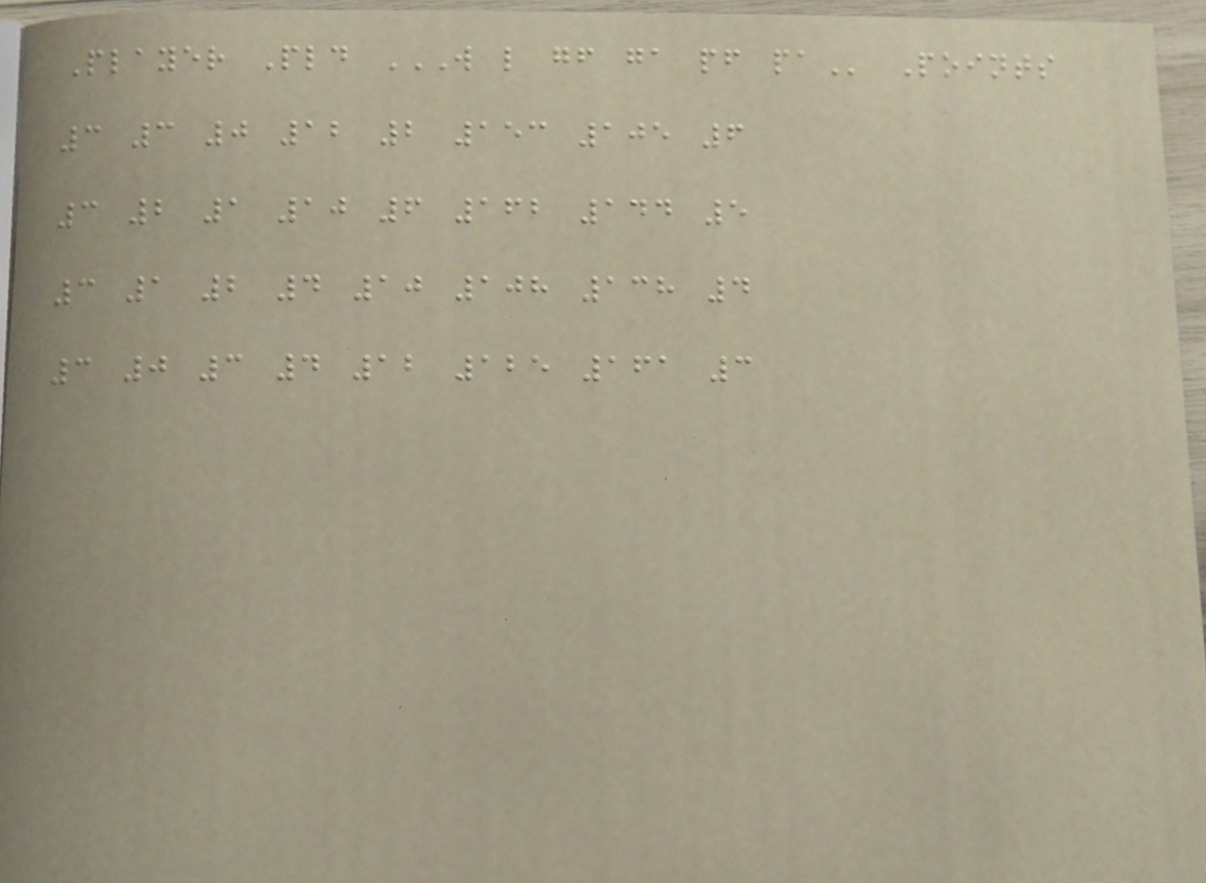Player Pld W L GF GA PF PA Points
3 3 0 12 2 153 105 6
3 2 1 10 6 162 144 5
3 1 2 4 10 108 138 4
3 0 3 4 12 125 161 3
